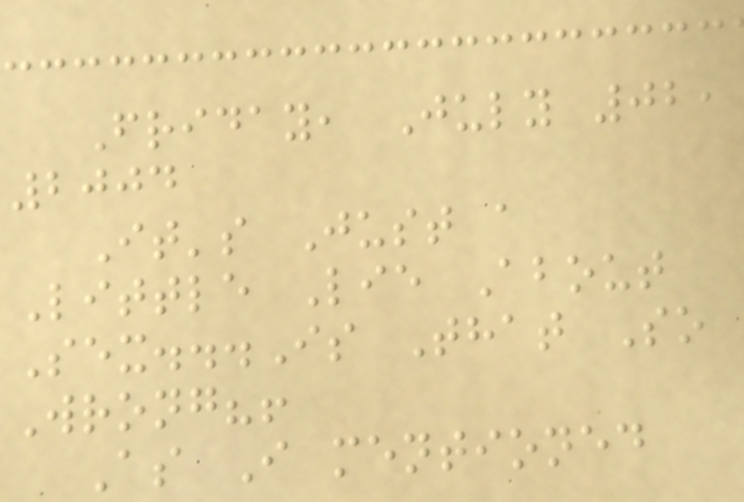Friday, July 02,
2004
It's Just a
Little Lie About
Sex...Is That So
Wrong?!
As I mentioned
